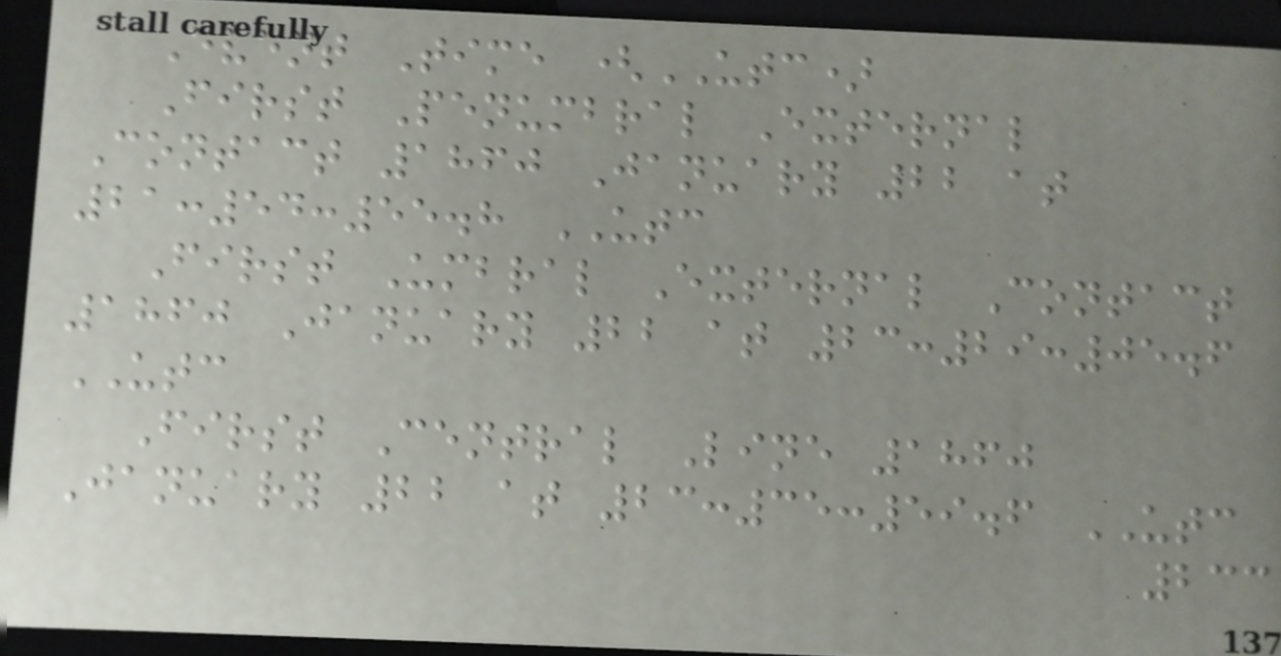Event Time (UTC)
First Penumbral External
Contact 1860 January 22 at
21:54:55.8 UTC
First Umbral External Contact
1860 January 22 at 23:29:05.6
UTC
First Central Line 1860
January 22 at 23:35:59.6 UTC
233
